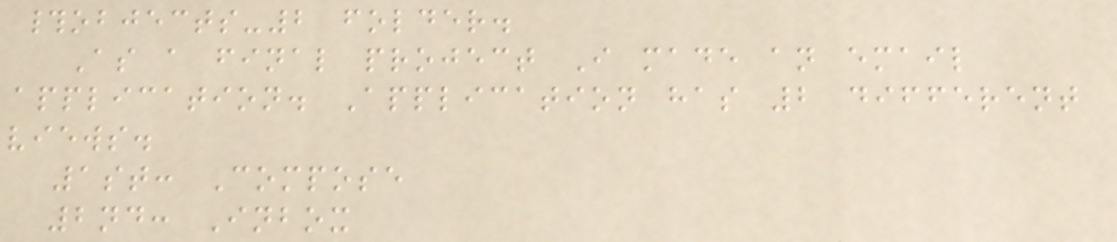#objects-2 folder.
As a final project I made an email
application. Application has 2 different
views.
1st: Compose
2nd: Inbox
